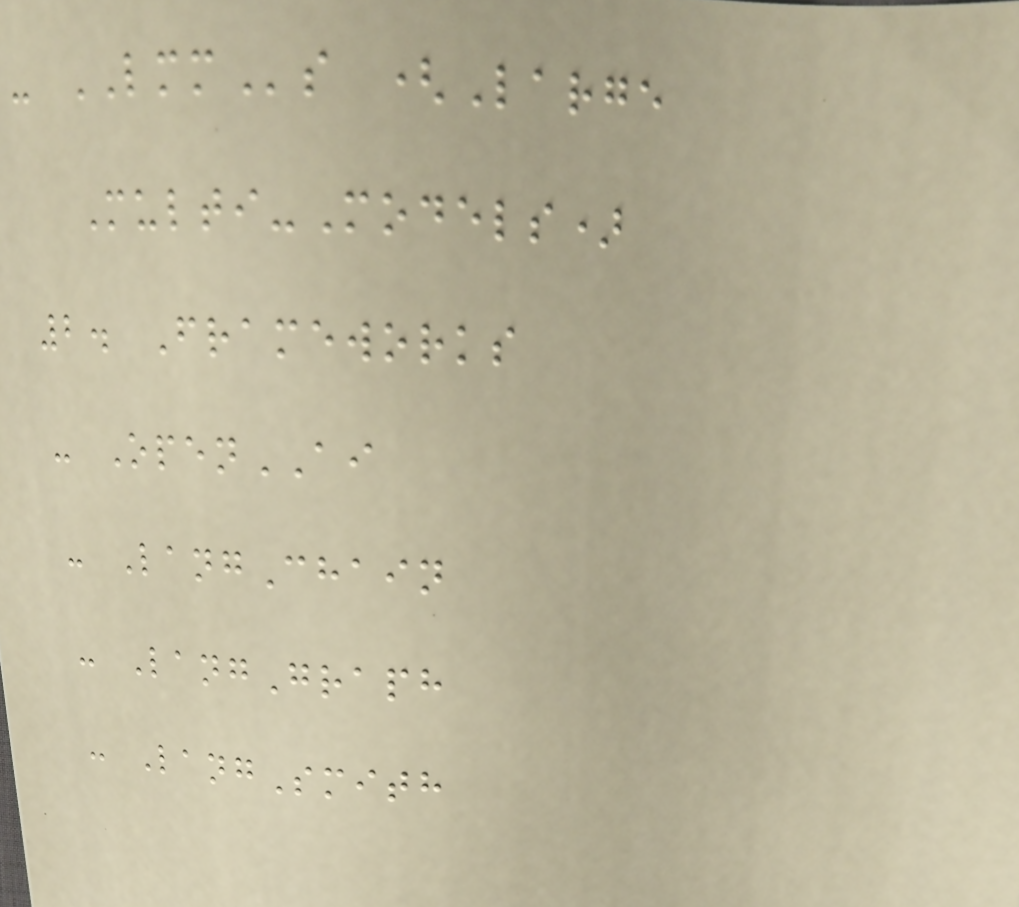- LMMs (Large
Multi-Models)
2. Frameworks
- OpenAI
- LangChain
- LangGraph
- LangSmith
